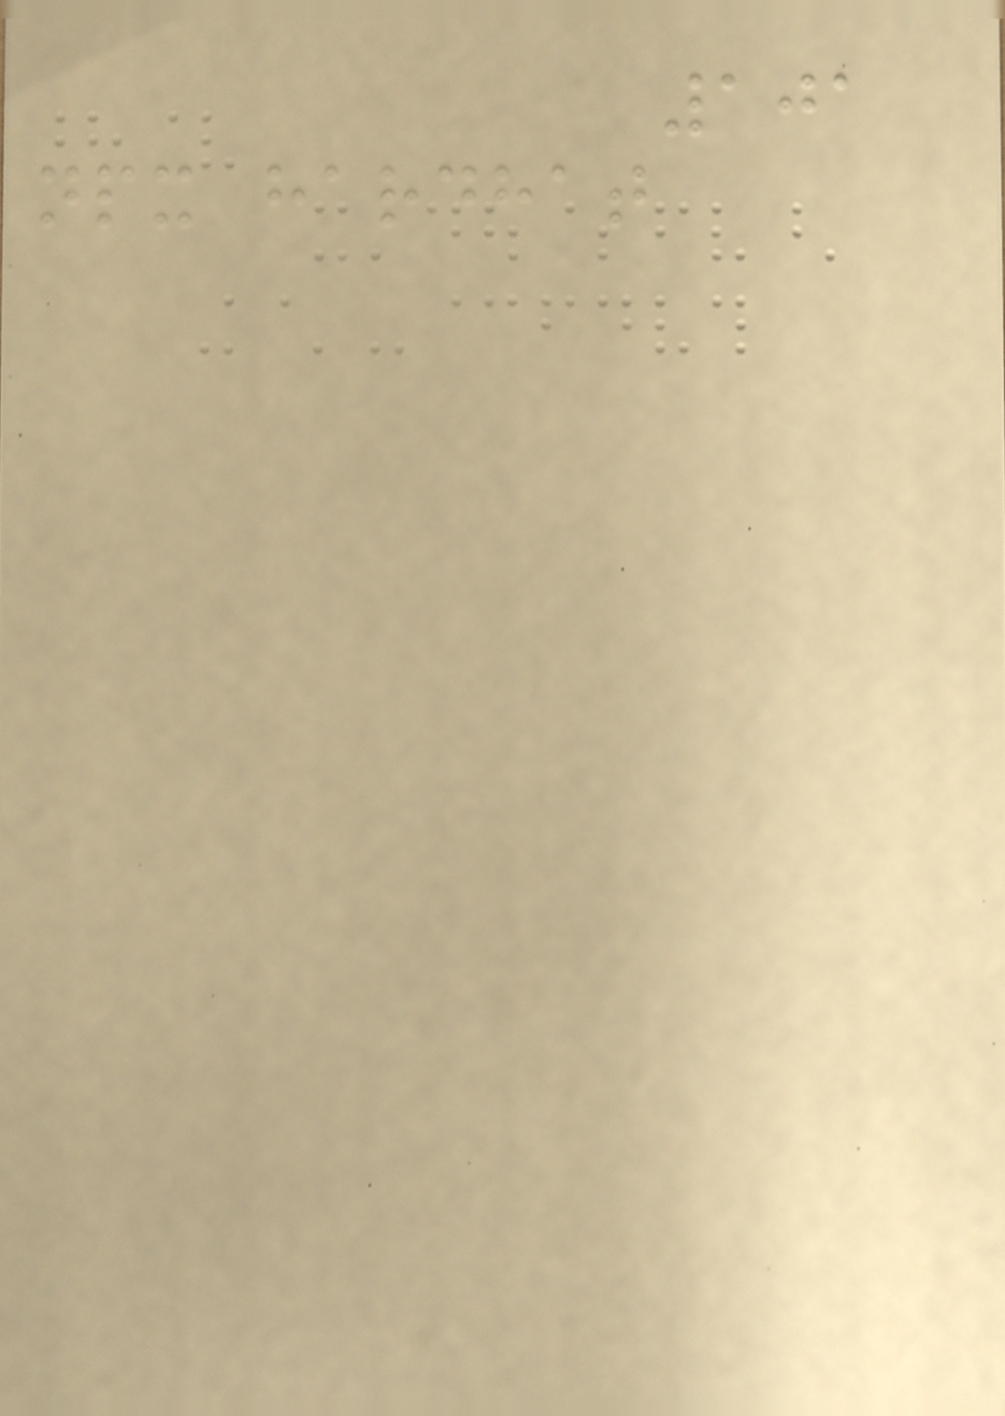101
npx hardhat
